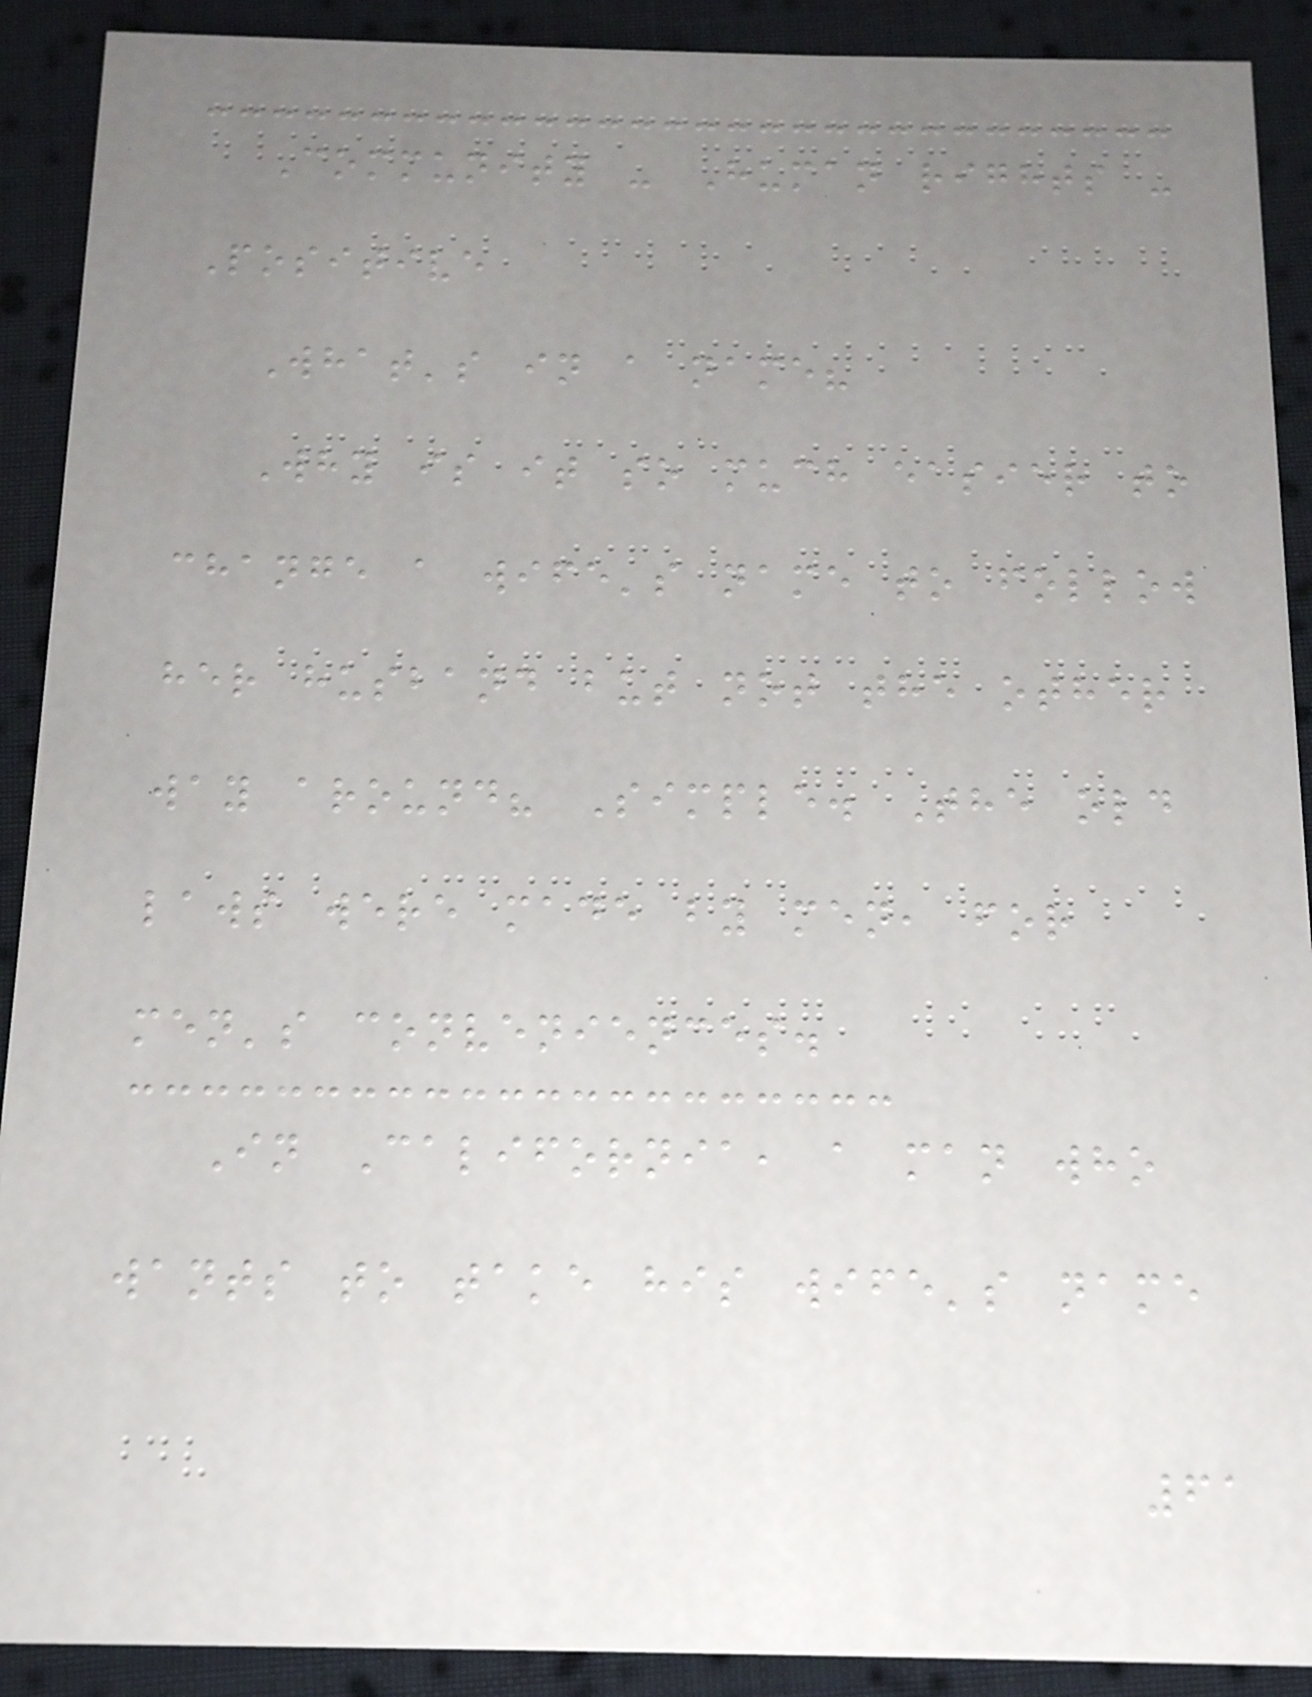Community - Human rights -
Positive
What's in a name?
Why is it so much easier to
change a wife's name to follow
her husband but not the other
way around? Simple. The old
laws were made by men, for
men's conveniences.
In California, a man who
wants to take his wife's name
61
